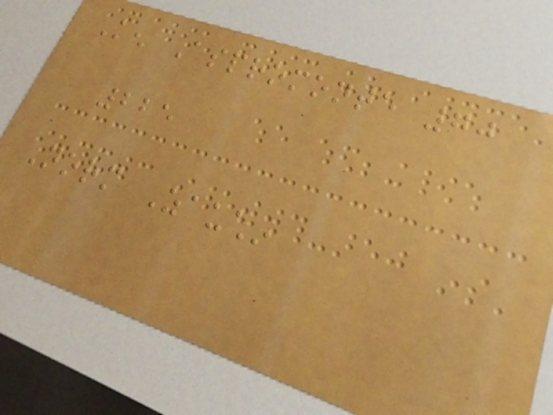Ken Aspromonte 70
225
Norm Zauchin
